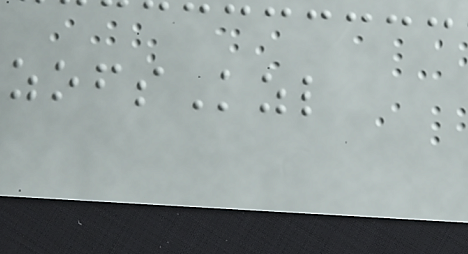zofsKzl
